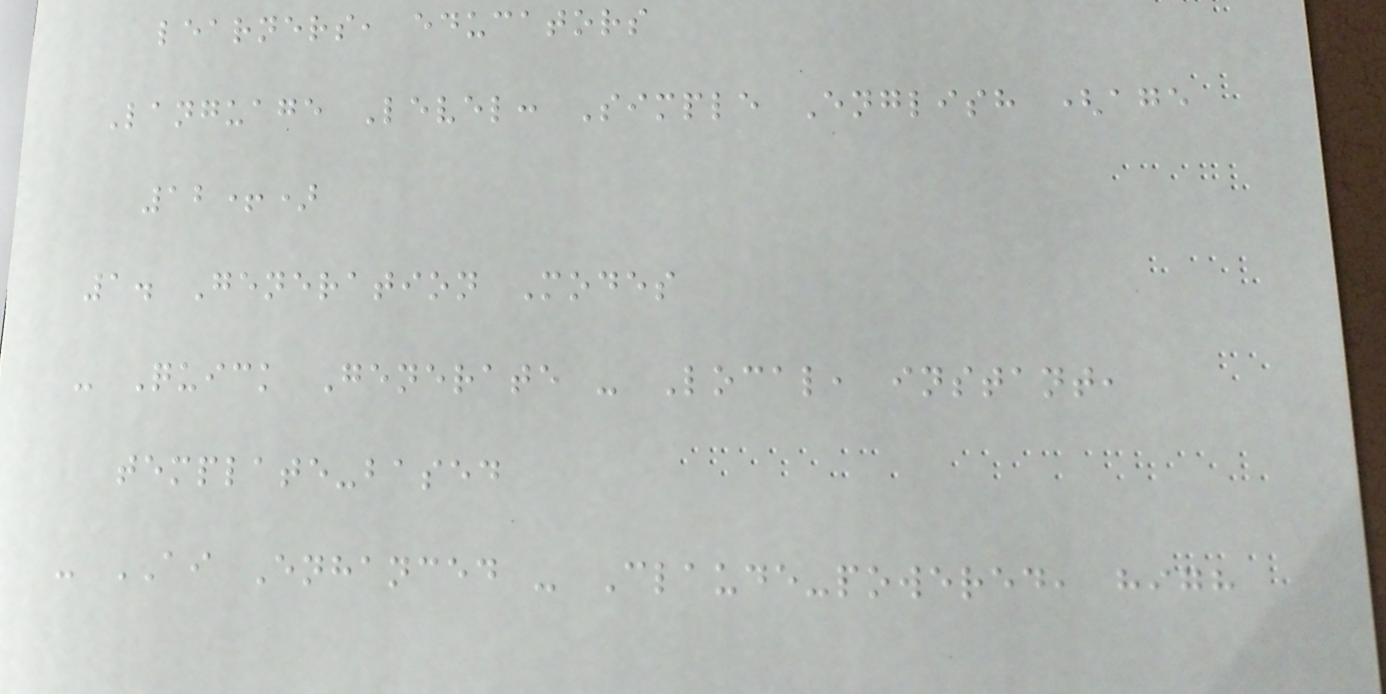learners, educators
Language Level: Simple English (age
12+)
1. Generation Modes
- Quick Generate - Local, instant,
template-based
- AI Enhanced - Claude-powered, high
